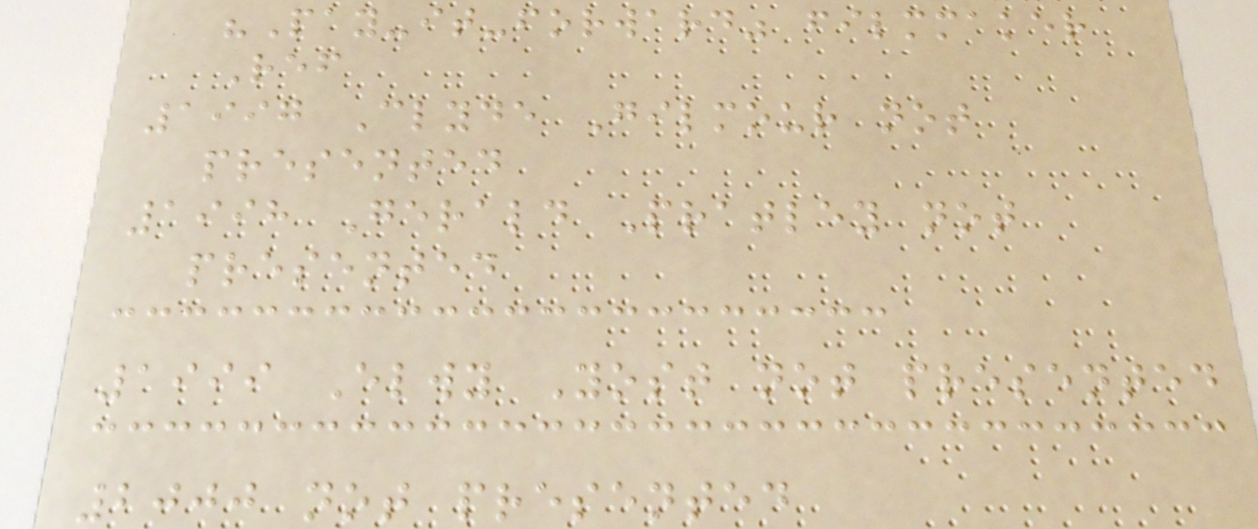"Pay-it-forward" filmmaker
Ref
1997 Clyde Gilmour not
presented
1998 Gerald Pratley not
presented
1999 Elwy Yost not presented
2000 not presented
